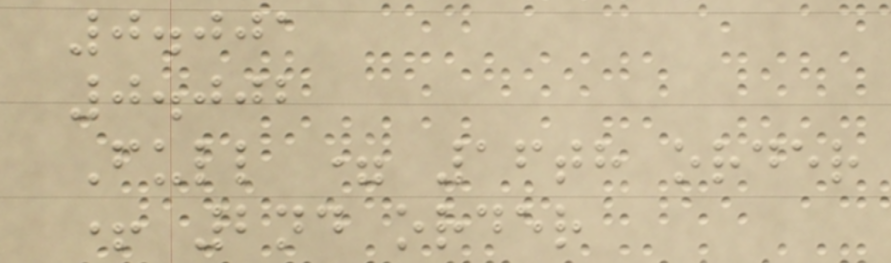0.001
0.002
Full = 16th order
+ 2nd order
